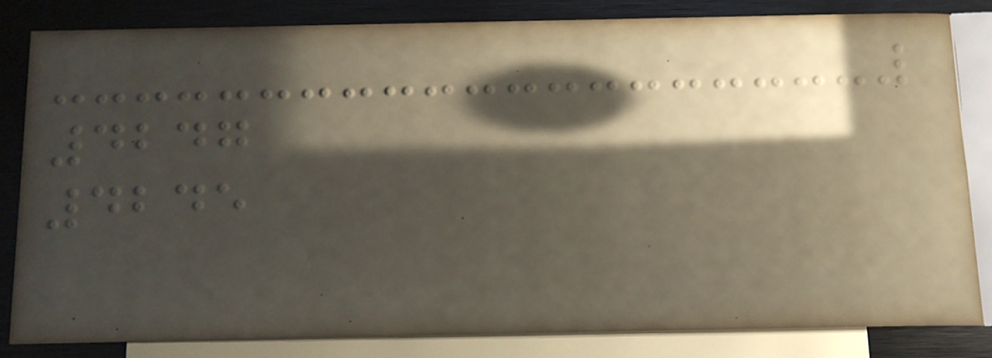4247
4245
